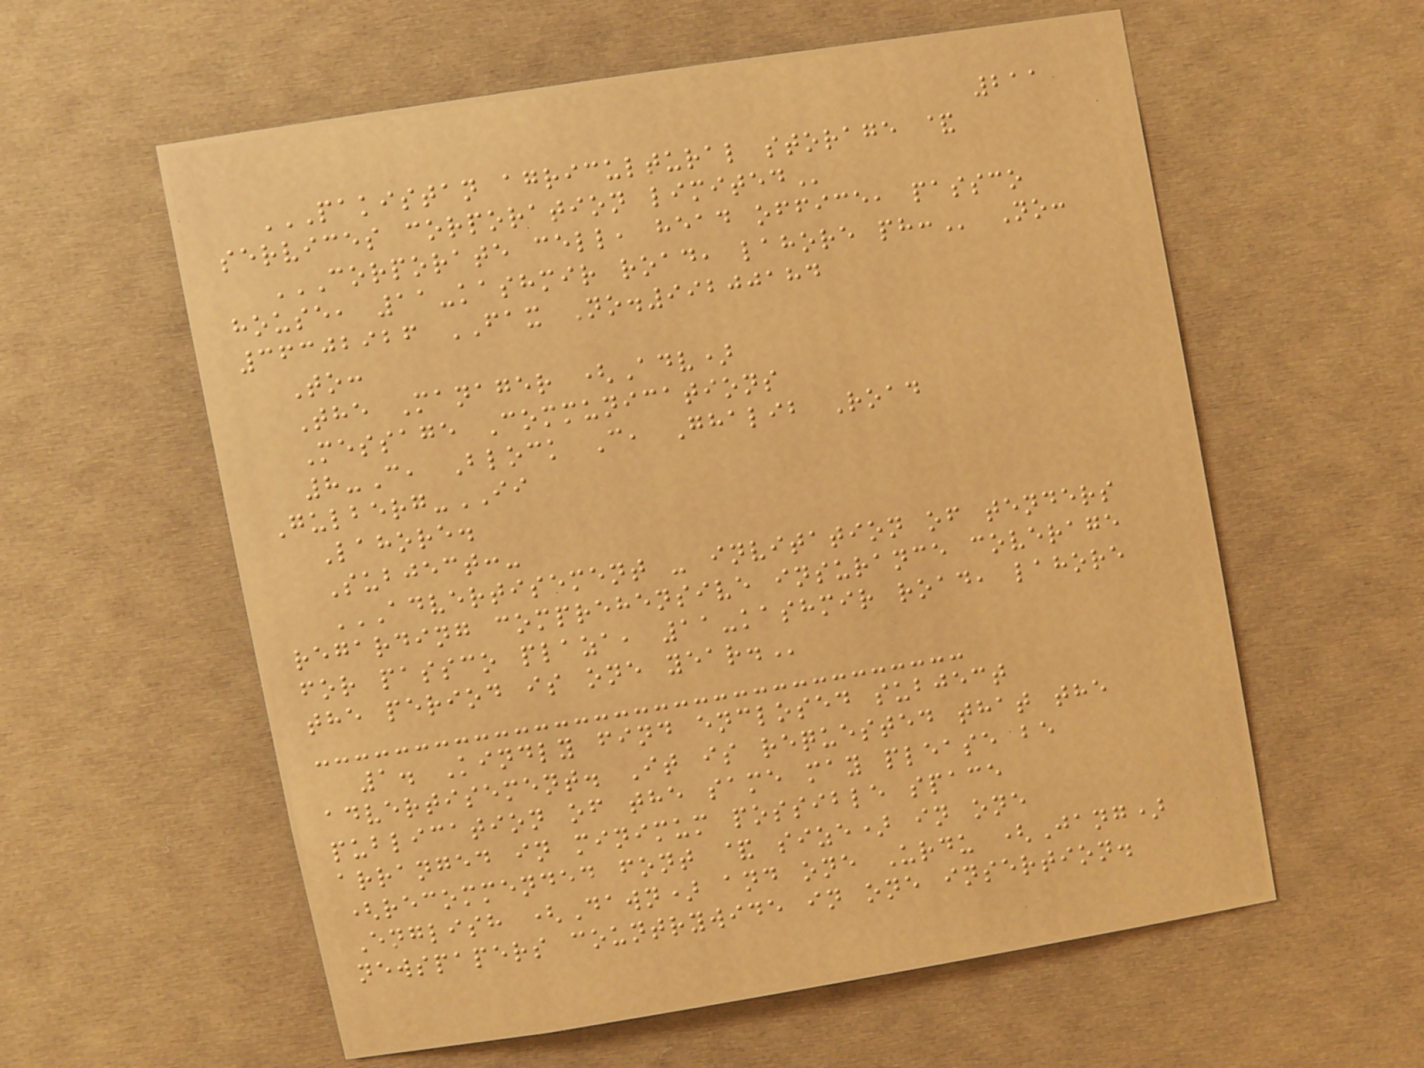211
PAKISTAN AGRICULTURAL STORAGE &
SERVICES CORPORATION LIMITED
CORPORATE CELL, HEAD OFFICE, PASSCO
HOUSE, 11-KASHMIR ROAD, LAHORE PH: No:
36302926 FAX No.99200184
To:
The Manager (Adv)
Message Communications
8-C, Block C, Ghalib Road
Gulberg-II
Lahore.
Subject:-
ADVERTISEMENT - INVITATION OF TENDERS
REGARDING COMPREHENSIVE INSURANCE COVERAGE
FOR PASSCO PLAZA, 11-KASHMIR ROAD, LAHORE
THE PERIOD IS ONE YEAR.
1. Kindly find enclosed subject
advertisement. It is requested that the
publication of the same may please be
arranged in minimum possible space
(recommended font & size) in one
English (Dawn) and one Urdu (Jang)
newspapers countrywide in one insertion.
